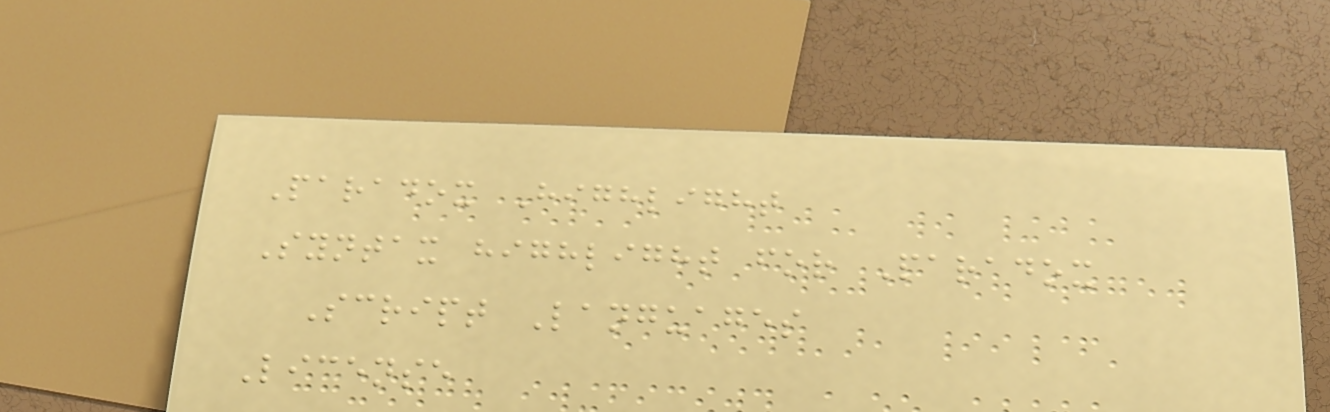Paradox Highlight
Syntax highlight for Paradox
Script Languages
License
